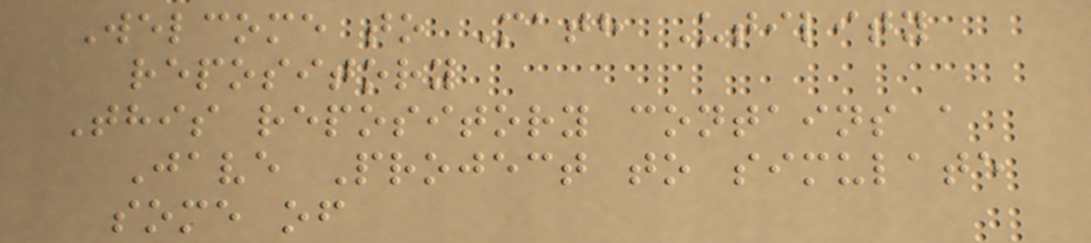Welcome to Math Utility
repository
This repository contains a
Jave Project to simulate
some of
